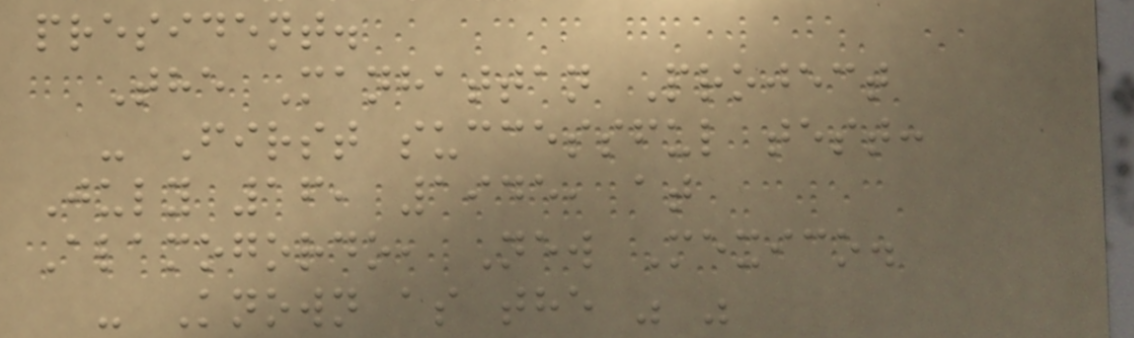president.
The Manhattan Project
- First successful test:
July 16, 1945, at
Alamogordo, New Mexico.
- Known as the " "
